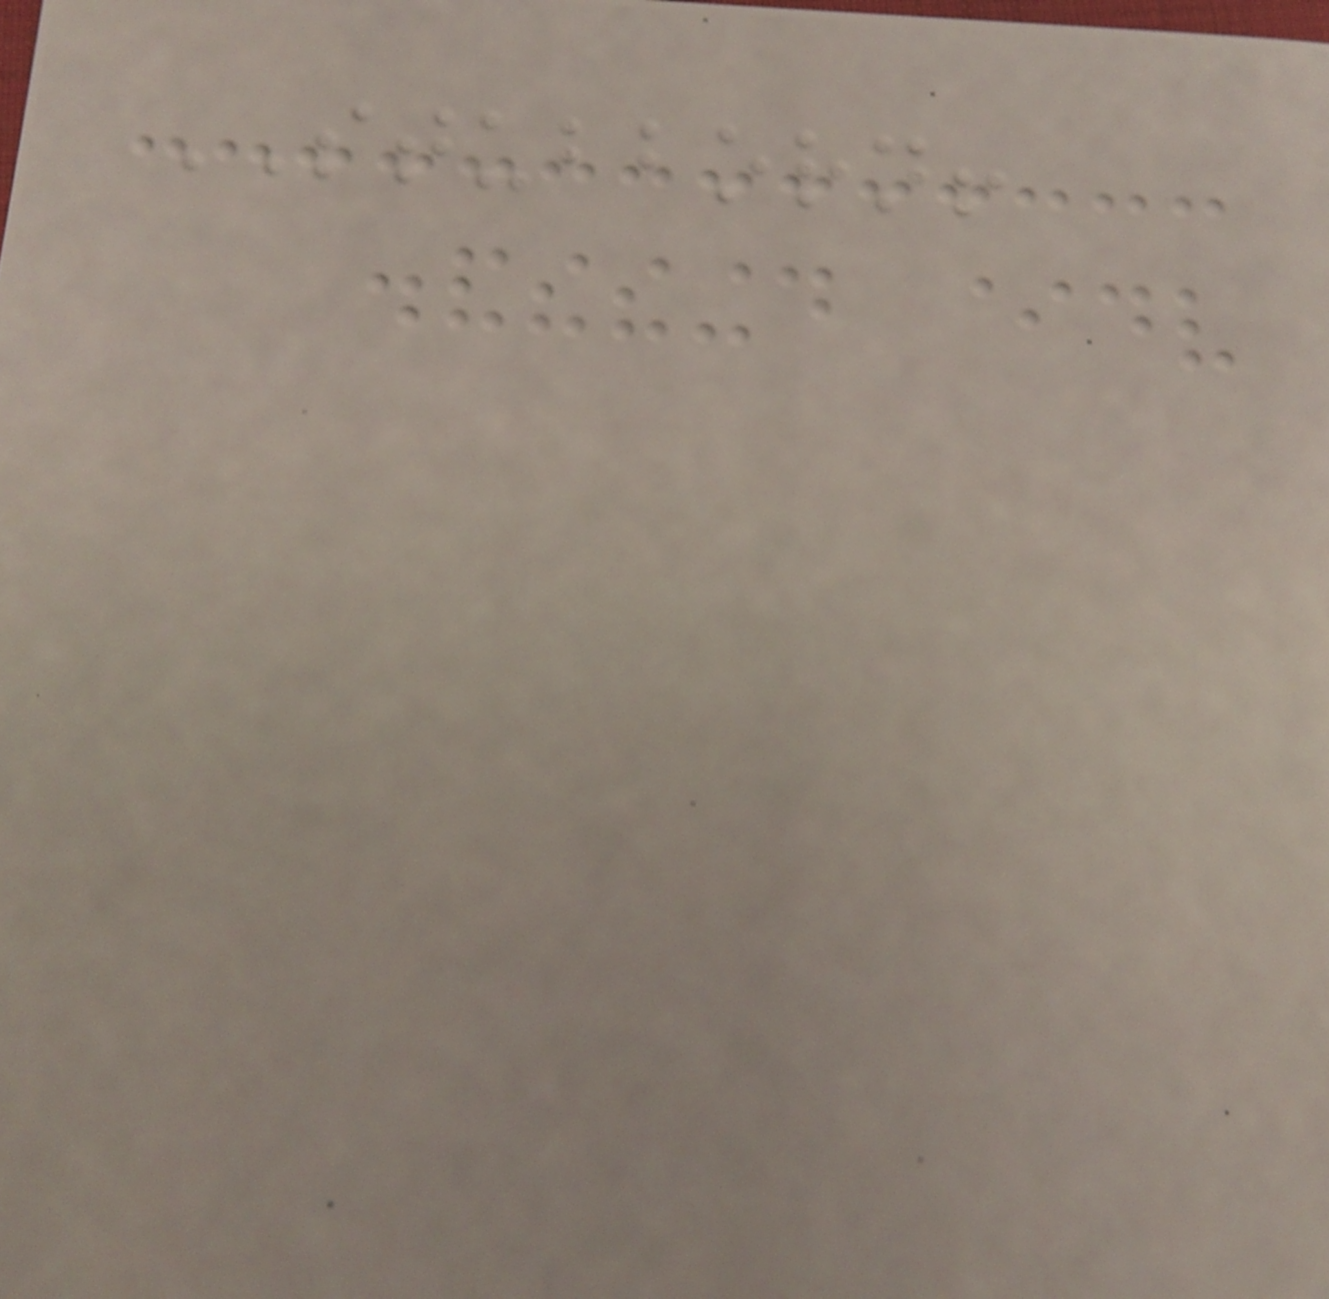STUBBORN!
